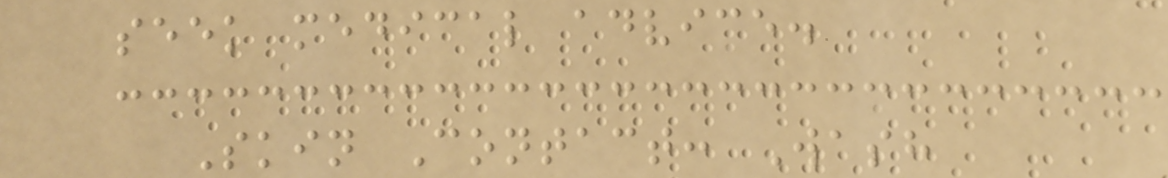seek medical advice.
Skin Contact: Wash
